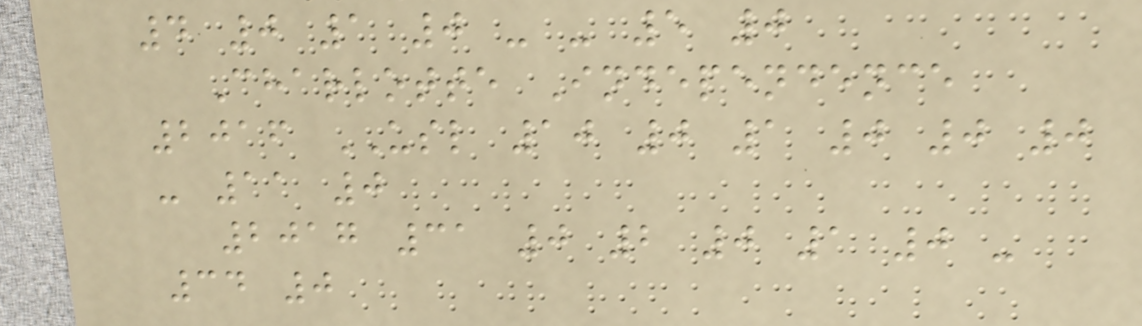4 0 1 0 - - 5 0
Charlotte Independence
2016 USL 10 0 1 0 0 0
- 11 0
2017 31 0 2 0 1 0 -
34 0
